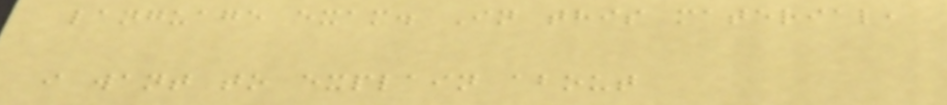language exam. In this material,
i want to explain about
